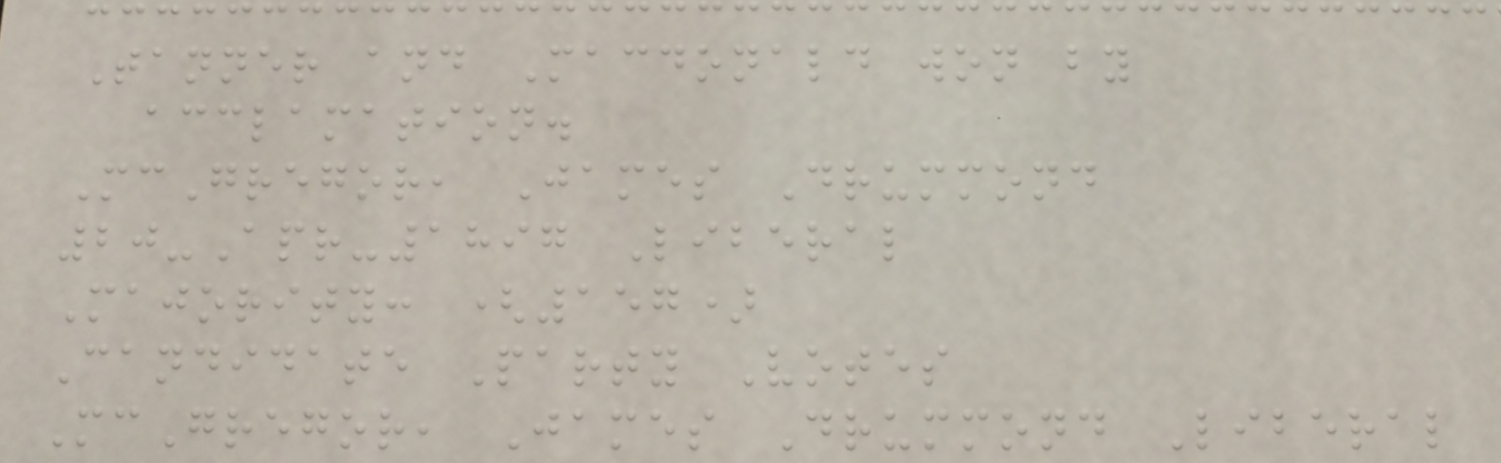Tanner and Macdonald won by
acclamation.
McGregor, James Drummond
20-Apr-1897 Liberal
Majority: (157)
Candidate Party Votes
McGregor, James Drummond Liberal
